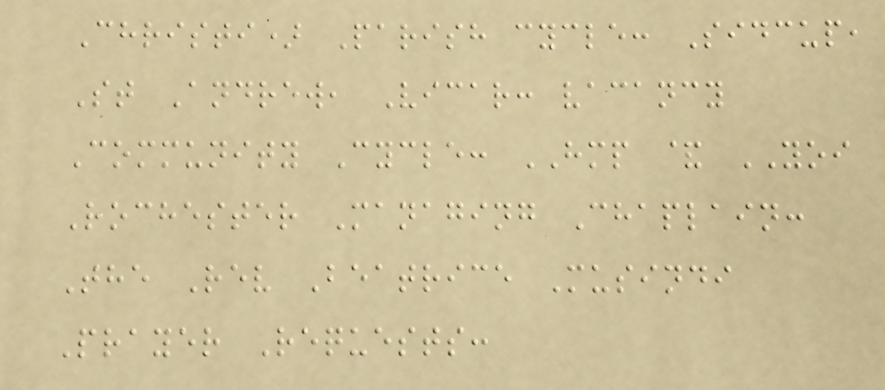Christi) Parish cycle: Sidcup,
St Andrew, Vicar: vacancy
Community Cycle: HMP & YOI
Rochester Managing Chaplain:
The Rev Beatrice Musindi
Prayer Requests:
